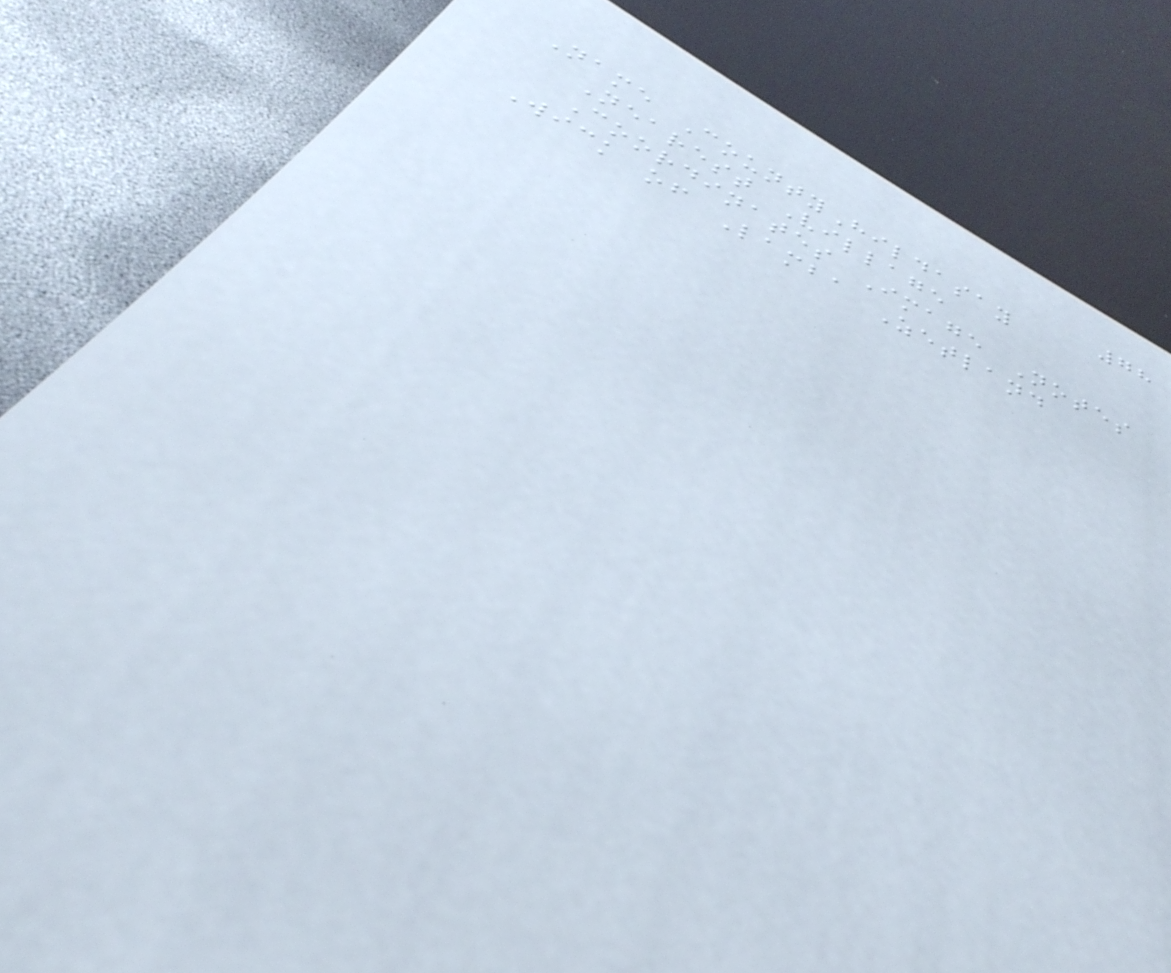78
Name CountyHildasay
Nearest Village
Coordinates Image Notes
Wick of Lamba Zetland
